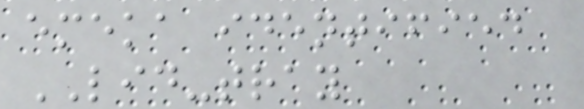emeka identified
LID-tray
